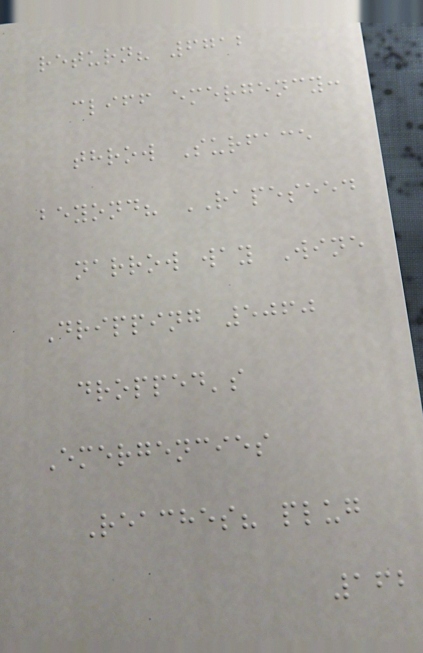return? 6712
cliff emergency:
throw Surface
beyond? RAPESEED
narrow way Wine
Dripping 5060
dropped's
Emergencies
Reaches? plug
162
